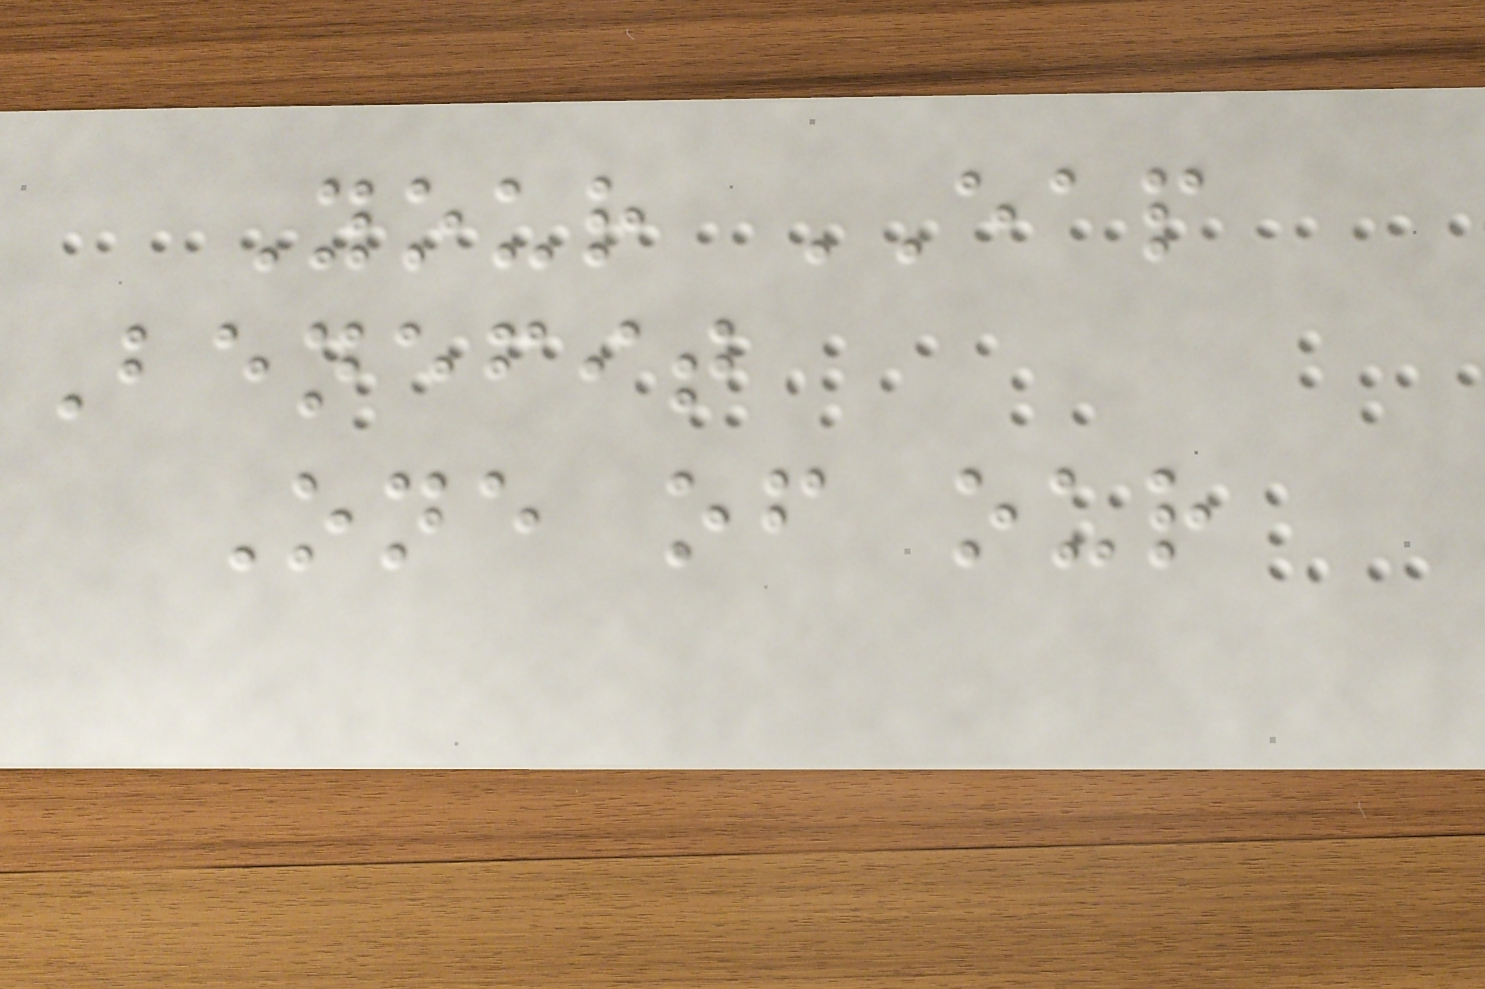Your EAP
Benefit
One of our
